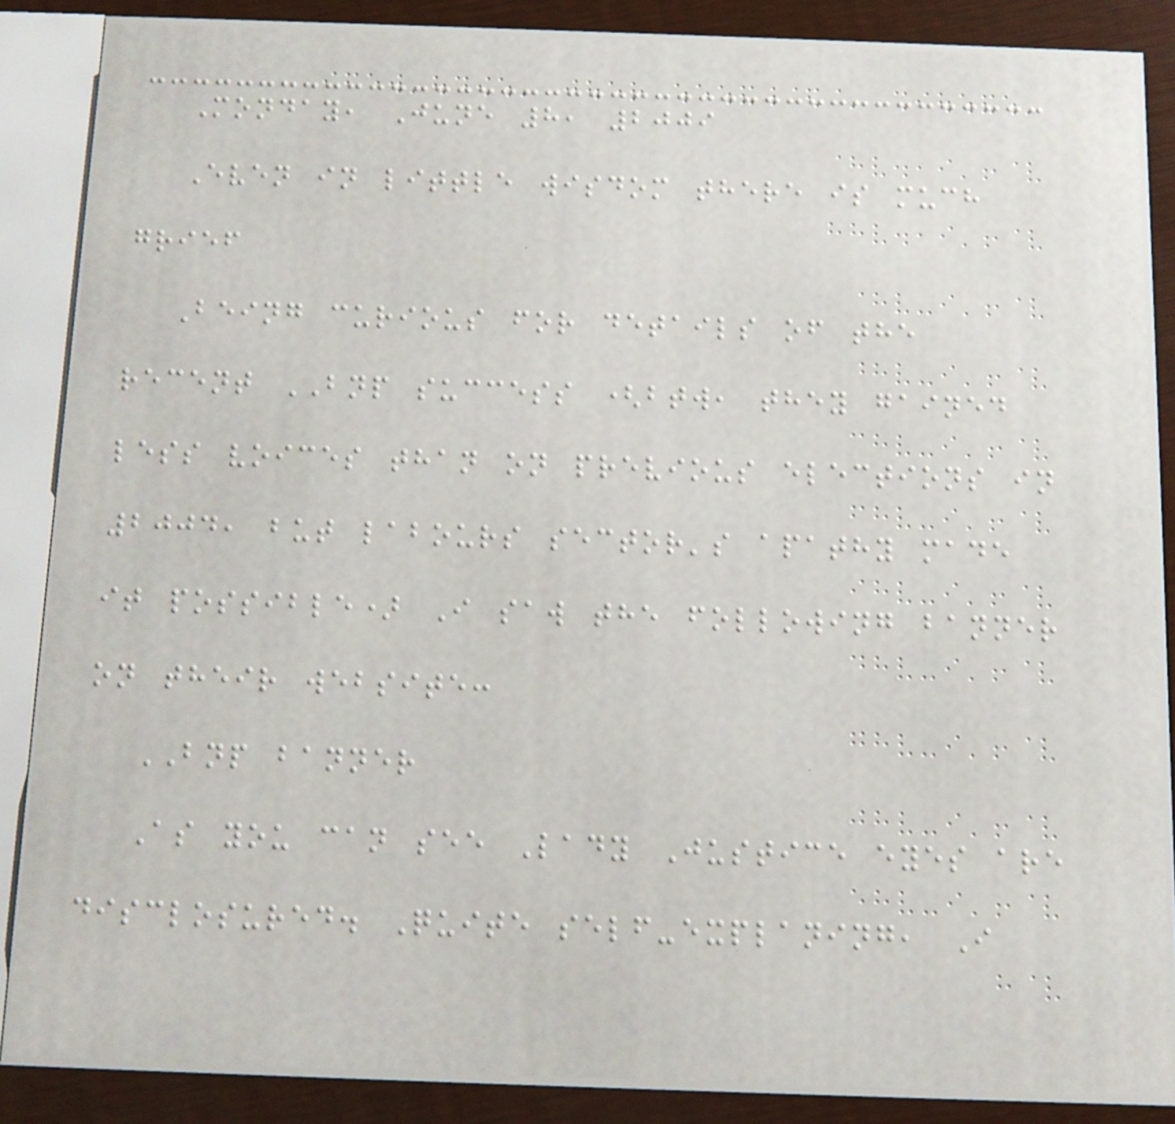Monday, June 8, 2009
Even in little wisdom there is much
grief
Being curious for details of the
recent BNP success (btw, they gained
less voices than on previous elections in
2004, but labours sector's apathy made
it possible) I saw the following banner
on their website:
BNP banner
As you can see Lady Justice eyes are
disclosured. Quite self-explaning, I
